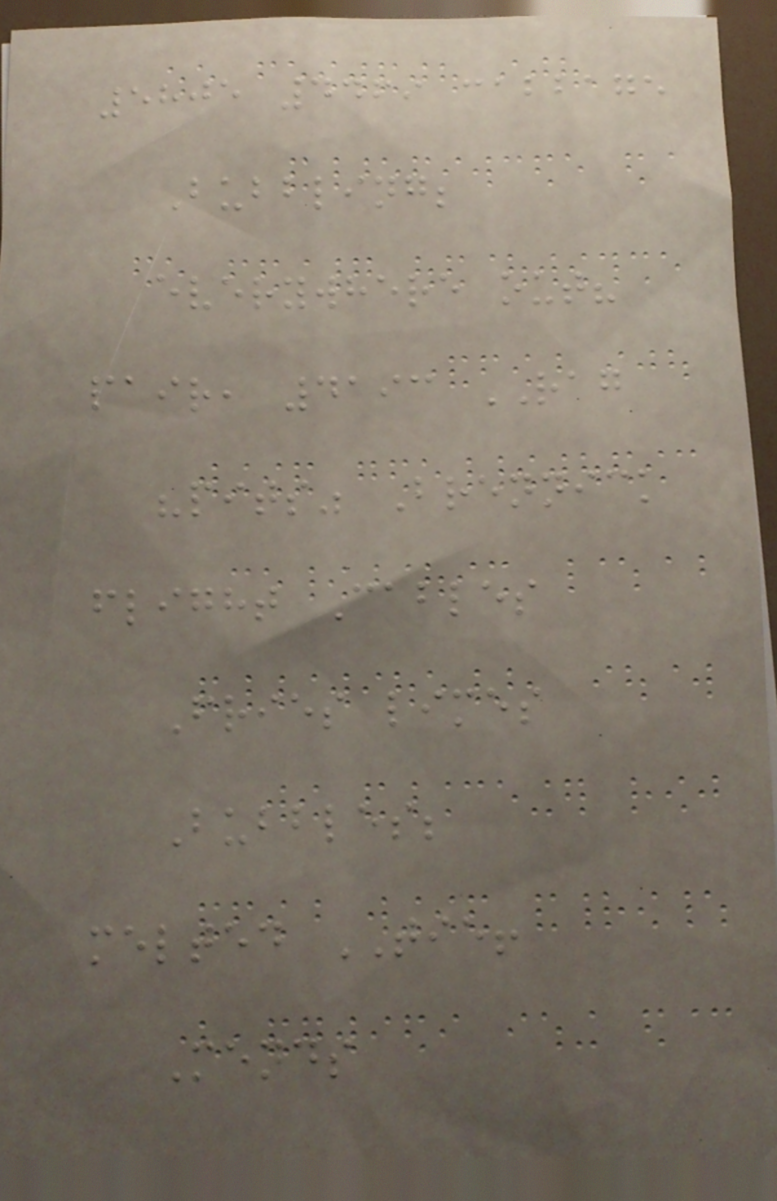5805 4469 cabbage
Bubbling;
everywhere out?
pair, 4193 RAG
"pits" Brennick
flight Cables
Fries limes
Bubbles;
melted TIE!
Mends
